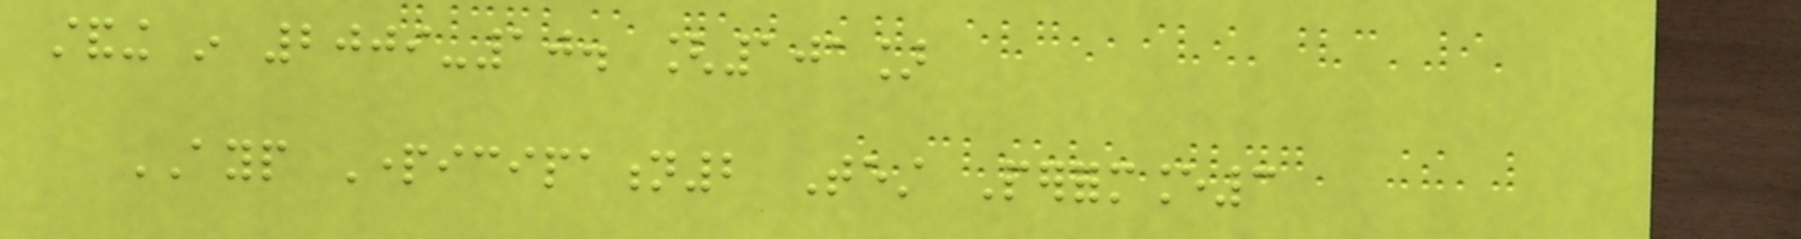standing in 2009-10. [101]
AYP Participation2 Test Performance3
